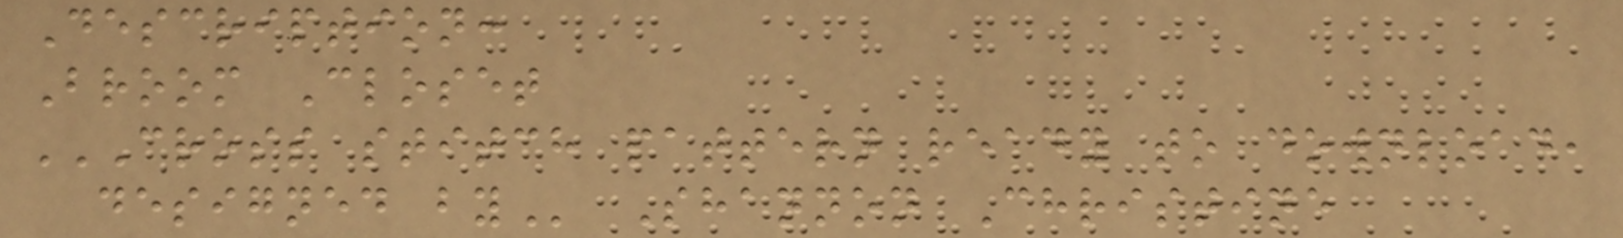Description:
Broom Closet
CROSS STITCH PATTERN READY TO DOWNLOAD,
DESIGNED BY Shannon Christine
